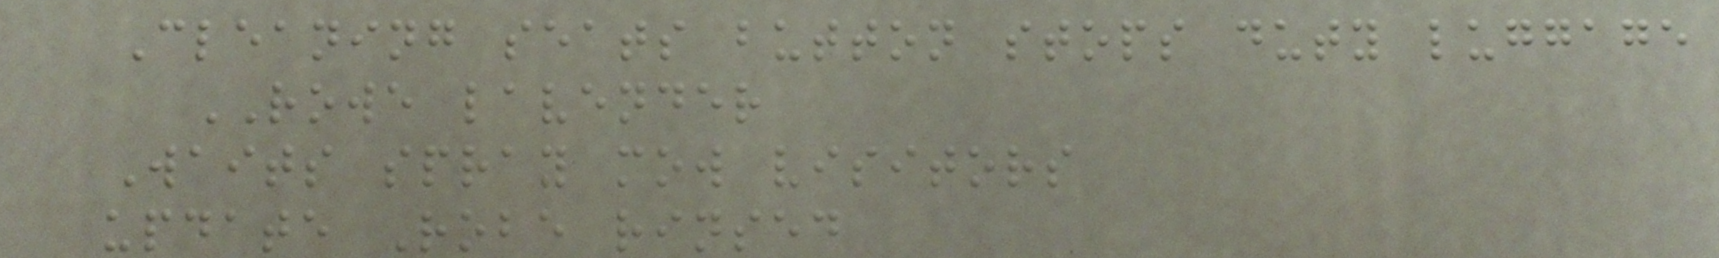Cleaning seats button stops duty luggage
ROWE lavender
Waits spray mow visitors
update Robe rinsed
